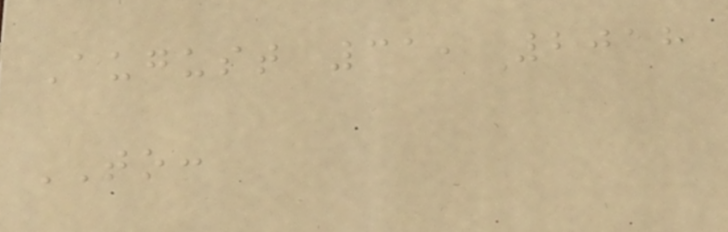August 31, 2018
TO:
